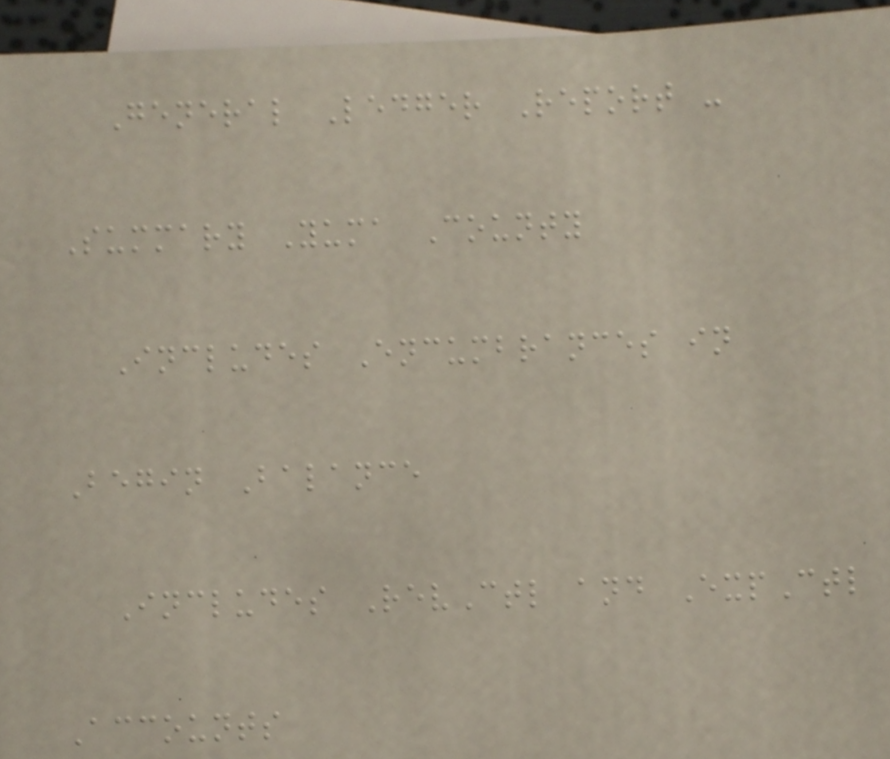General Ledger Report -
Summary Yuma County
Includes Encumbrances in
Begin Balance
Includes RevCtl and ExpCtl
Accounts
